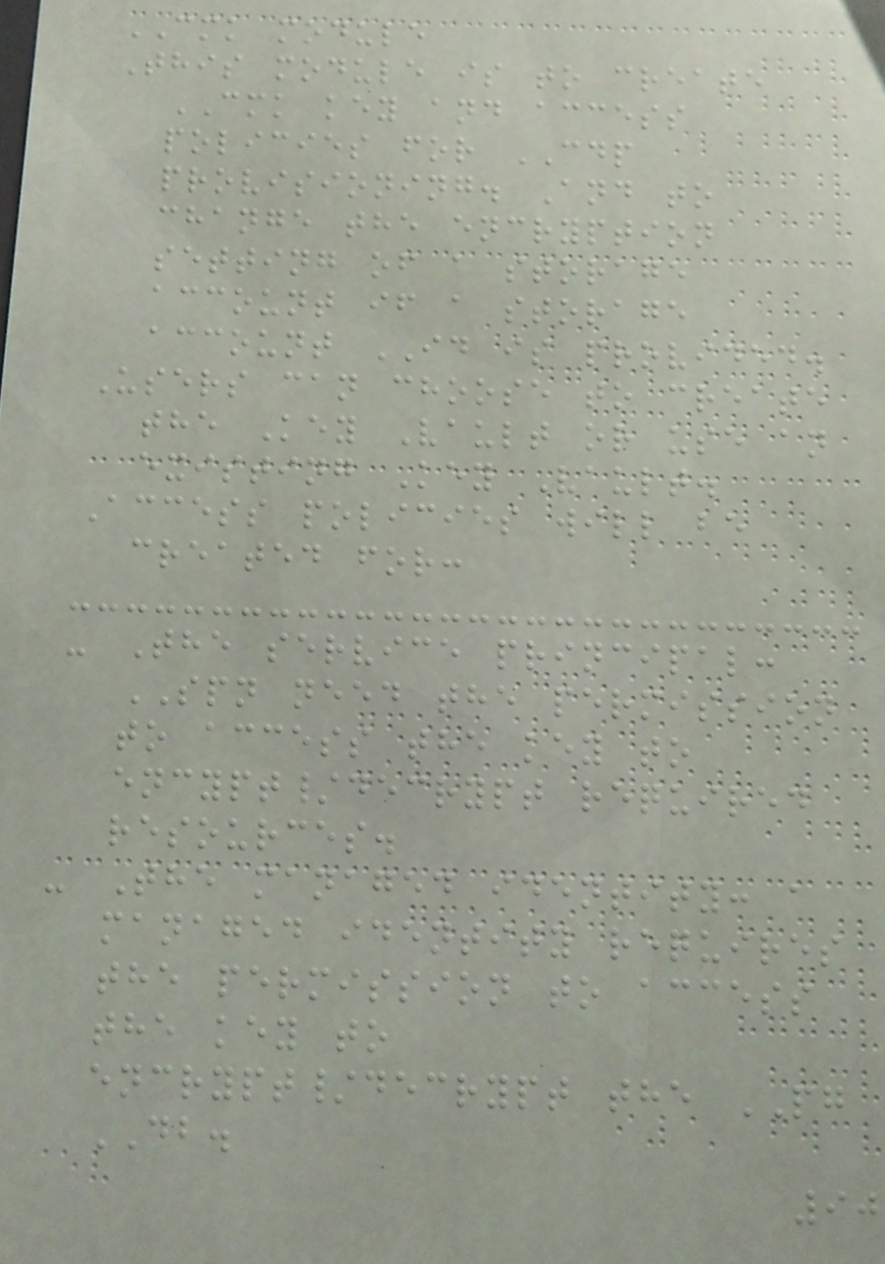CMK module
This module is to create
CMK key and access
policies for CDP
provisioning. And to
change the encryption
setting of a storage
account if a storage
account ID is provided.
Users can choose to create
the Key Vault or use an
existing Key Vault.
Access policies will be
created for:
- The service principal:
SPN need the permission
to access the key to
encypt/decrypt required
resources.
- The managed identity: a
managed identity requires
the permission to access
the key to
encrypt/decrypt the PG
DB.
90
